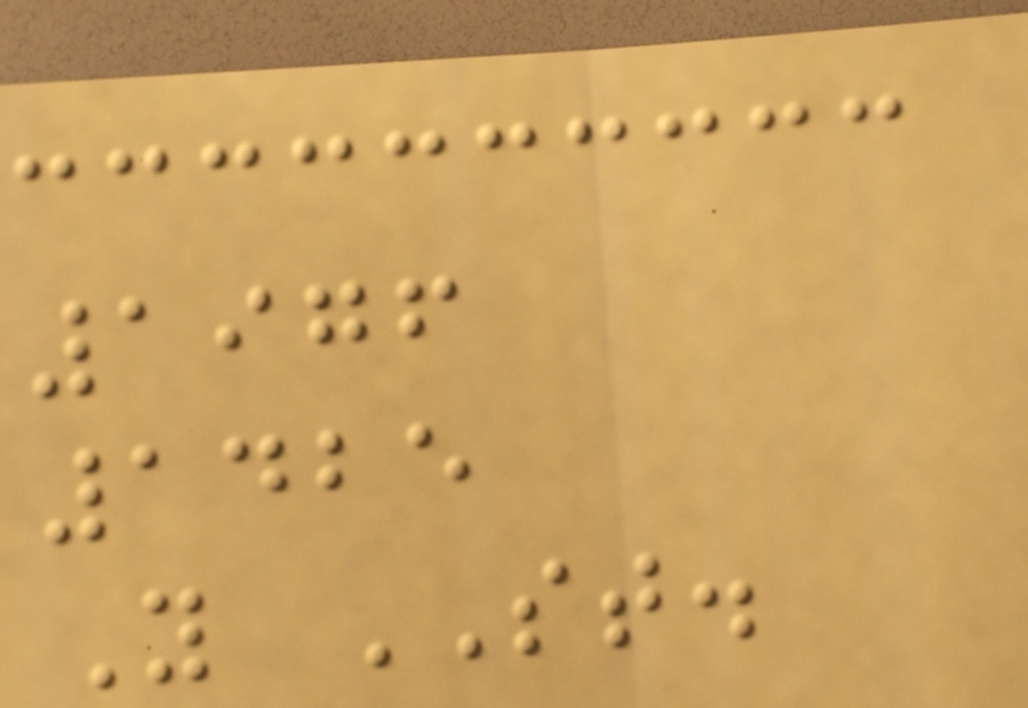1976
1425
Y ST.
